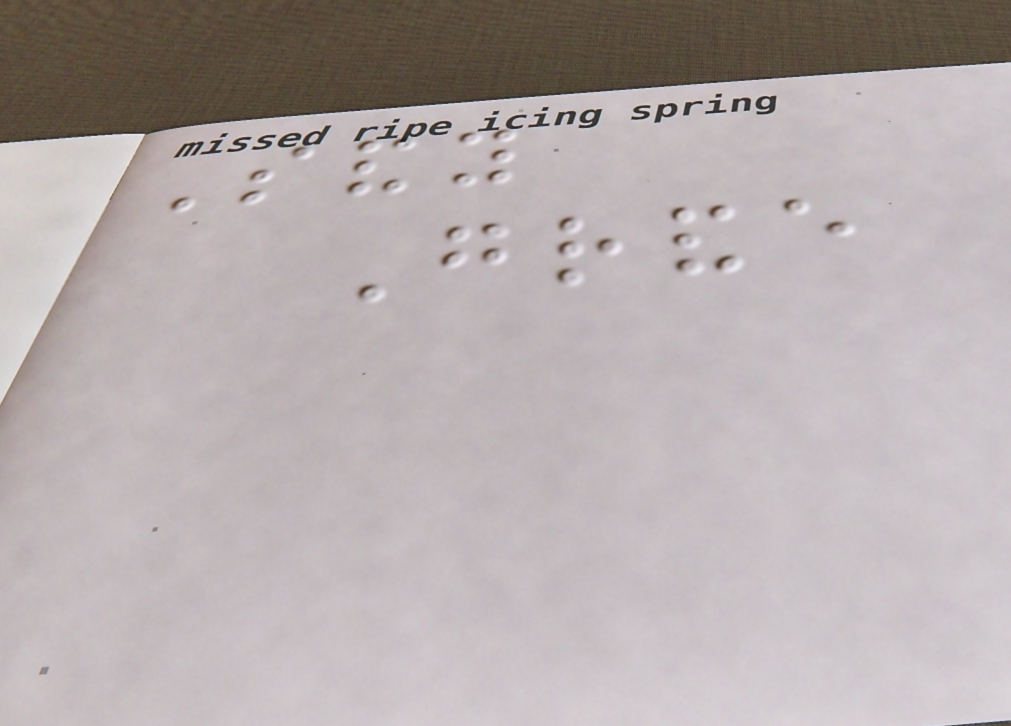Sandy
Grande
